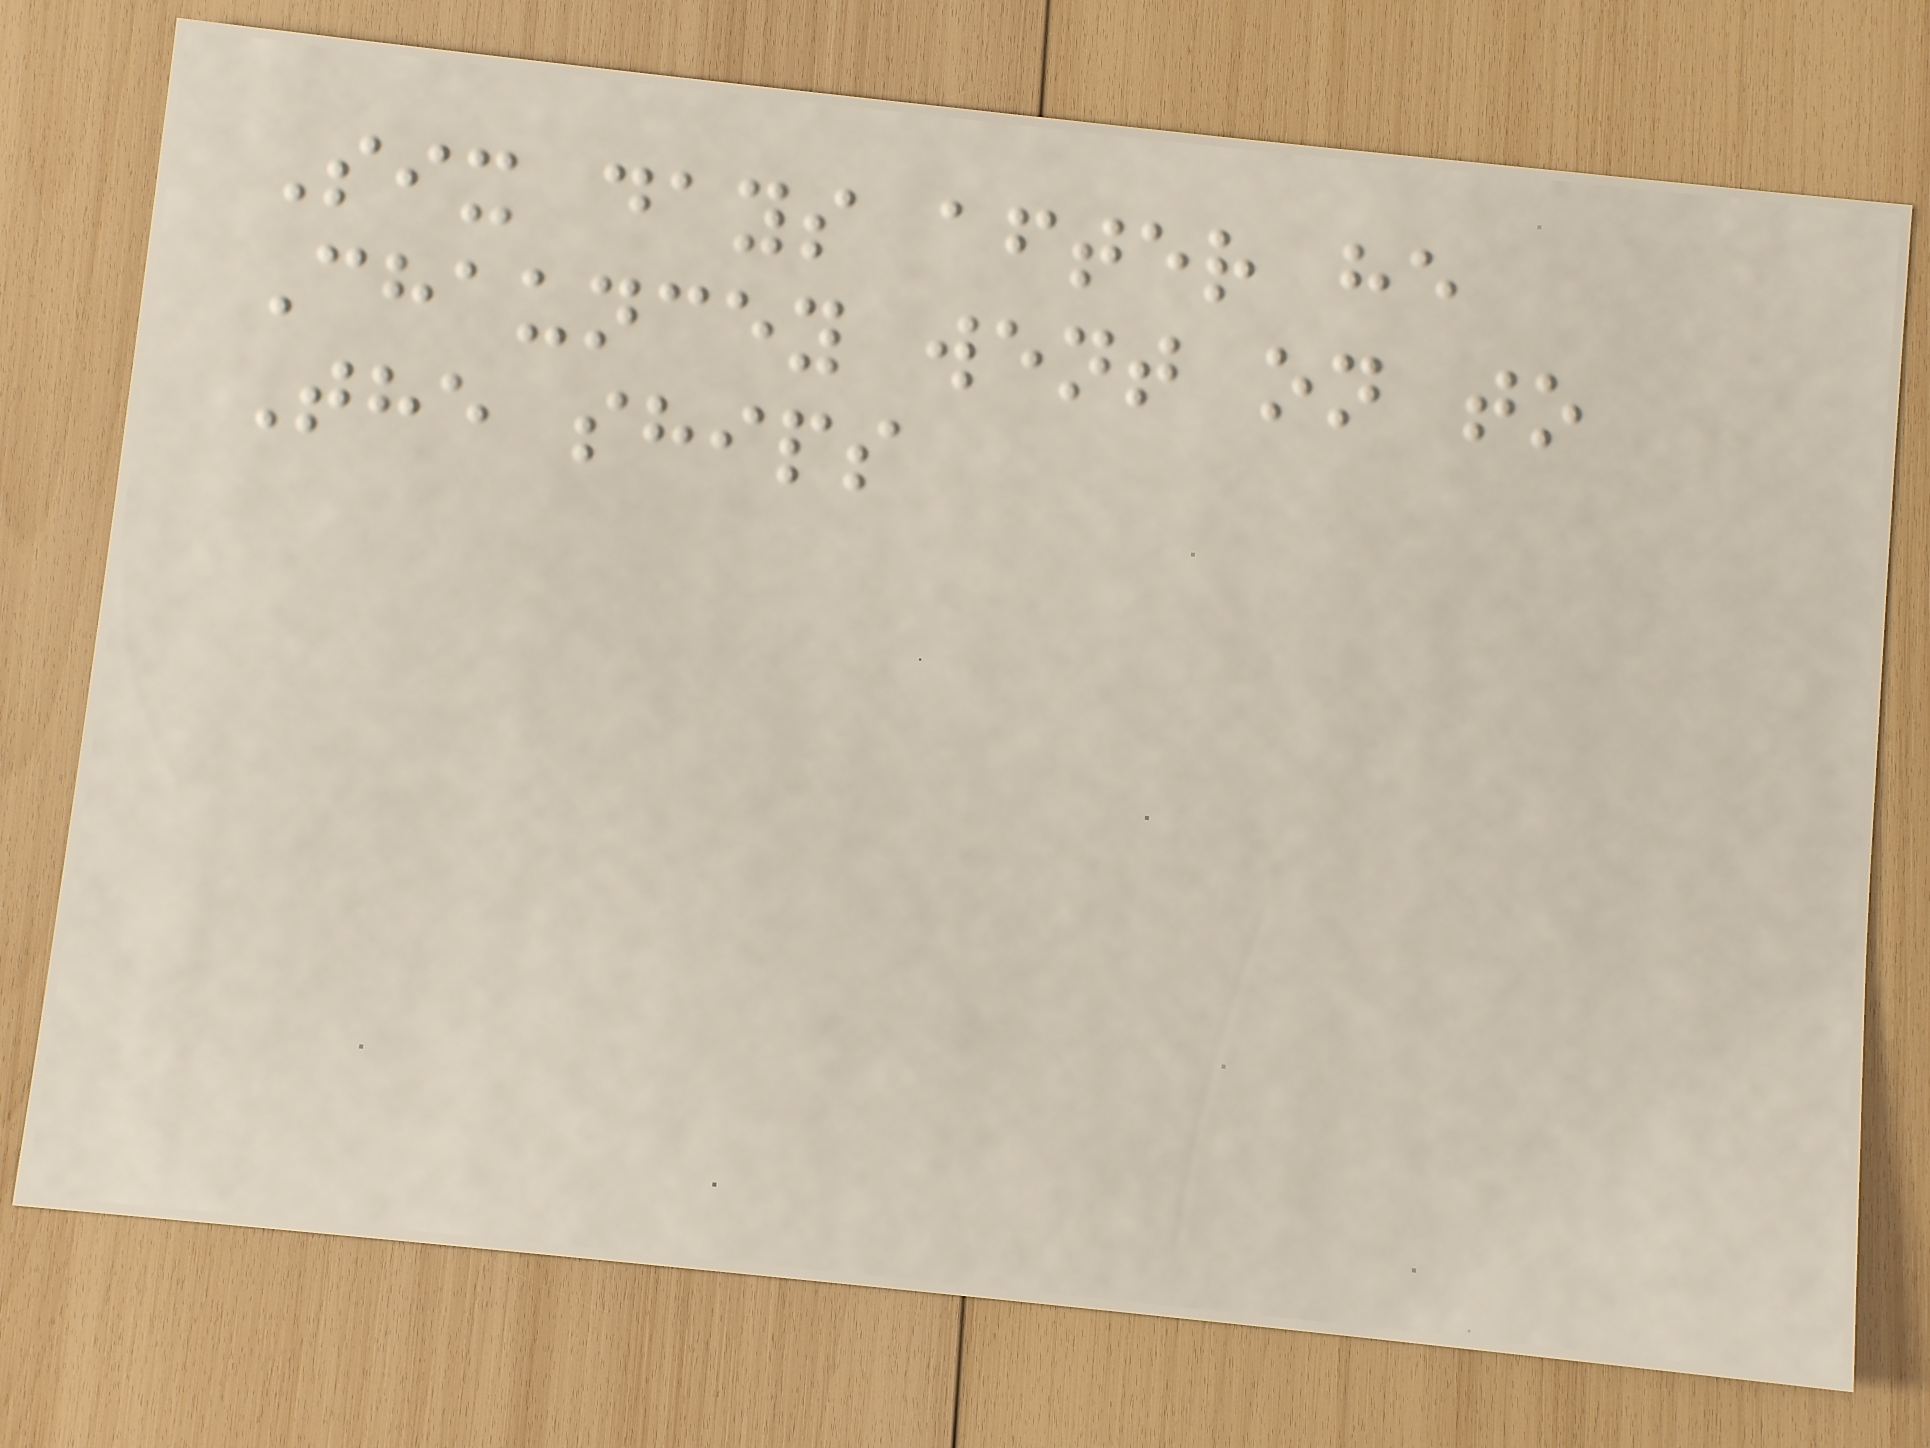Six days after he
Chauncey went on to
The ships
